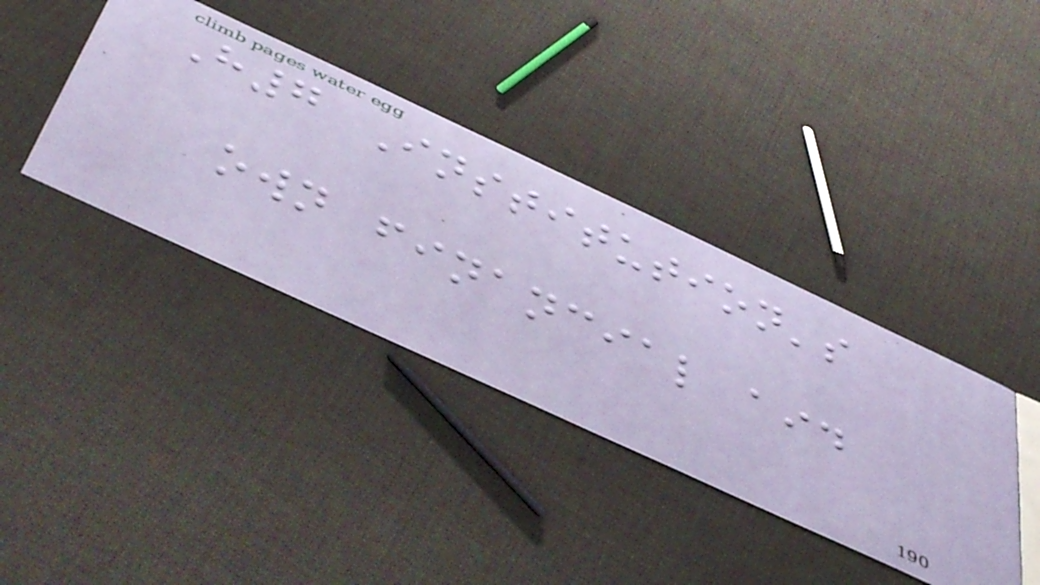H7 Institution's
own financial aid
